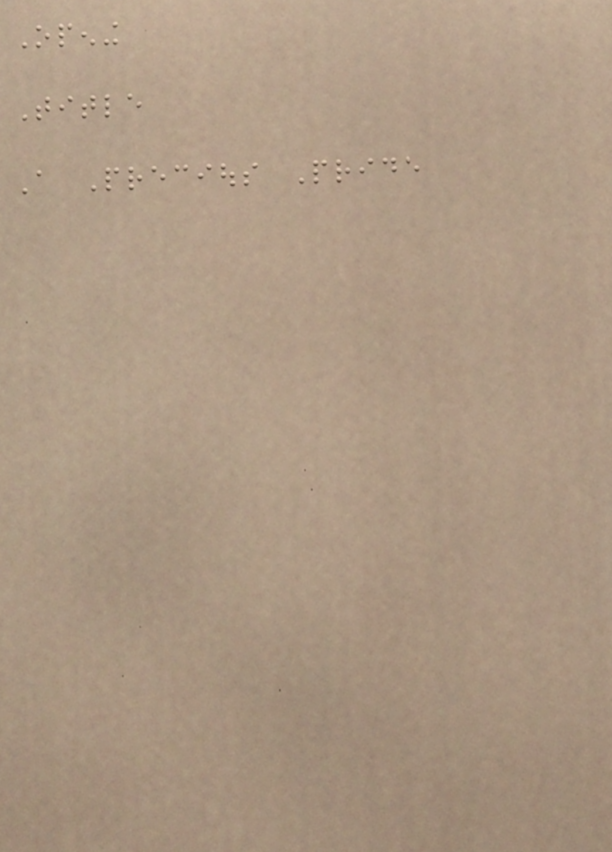Opening
Title
A Precious Pride
